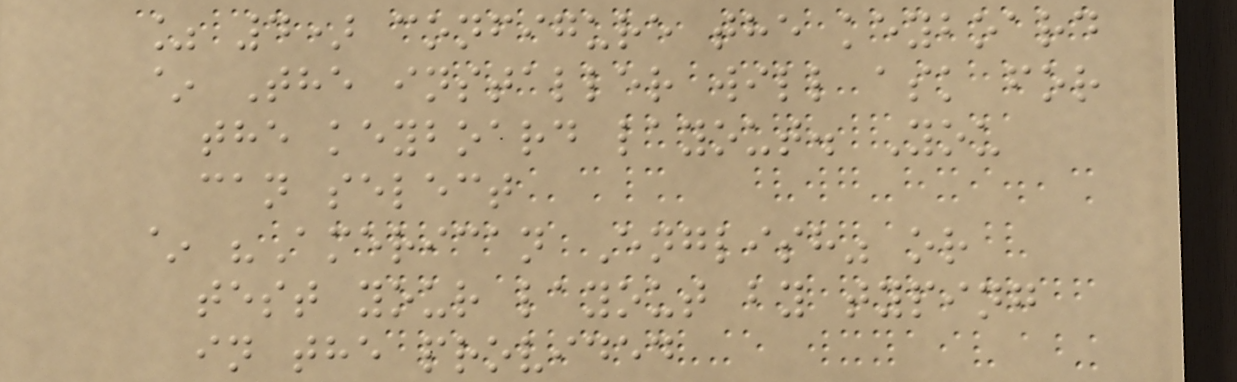% 4) configure the keyboard
~ The installer will ask for
the keyboard layout. You
can select
~ "American English" or
test your layout by typing
in the provided
